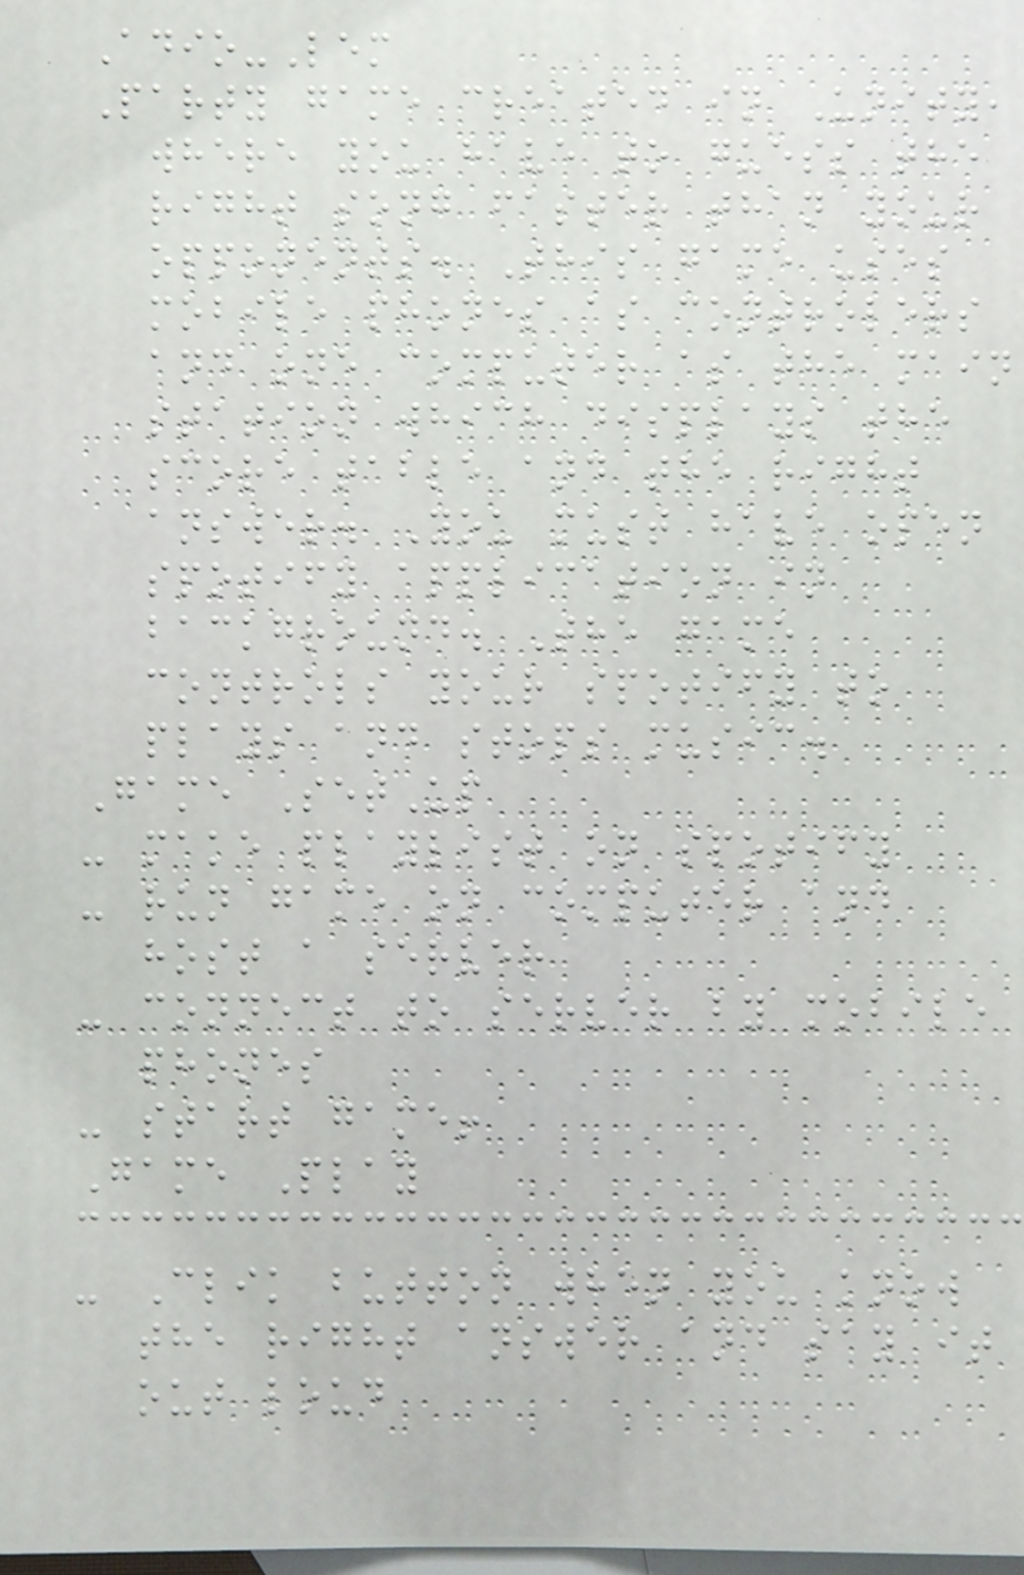Adio-Lem
Party game created in Unity,
where you have to guess the
right song faster than your
opponents. This game uses
mobile phones as controlers
and one computer as the main
station which displays the
score table and the right
answer. You must have open
spotify application in
background. The game
controls your spotify to
plays and stops music.
Game SetUp
- make playlist on spotify
- run game on computer and
host a server
- connect to server by mobile
phones
- start game!
Game Play
- Clik button when you know
the right answer and say it
out loud
